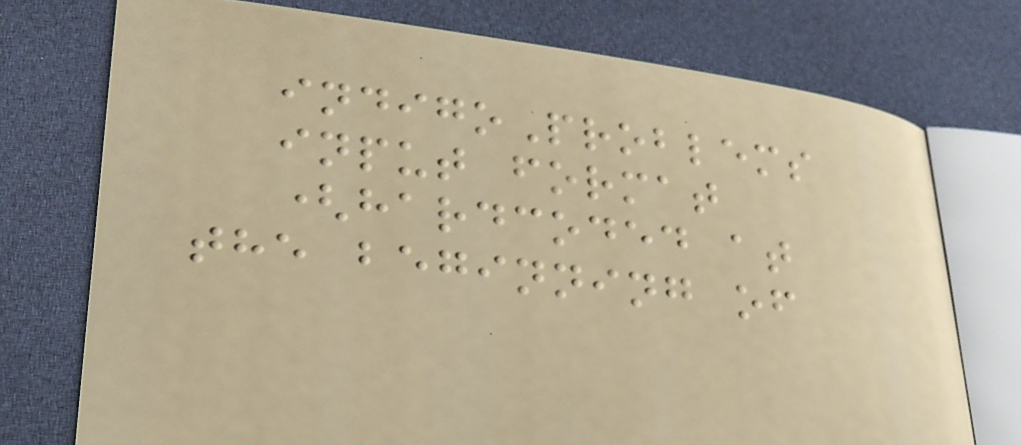indigoProblems
input format
(hardcoded at
the beginning of
